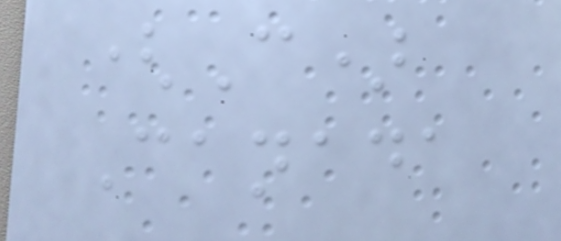(C)
Canada
